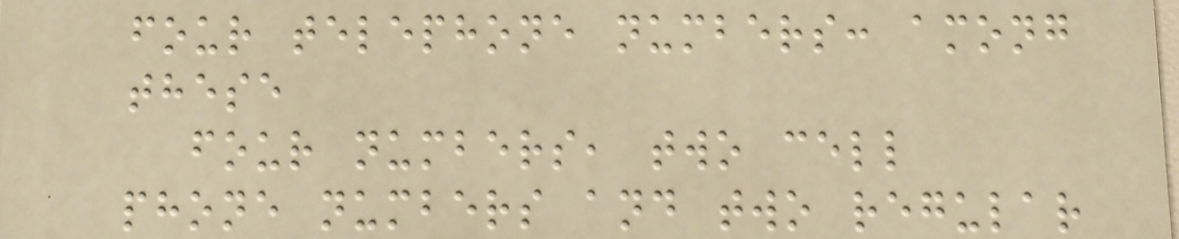four telephone numbers: among
these
four numbers, two cell
phone numbers and two regular
